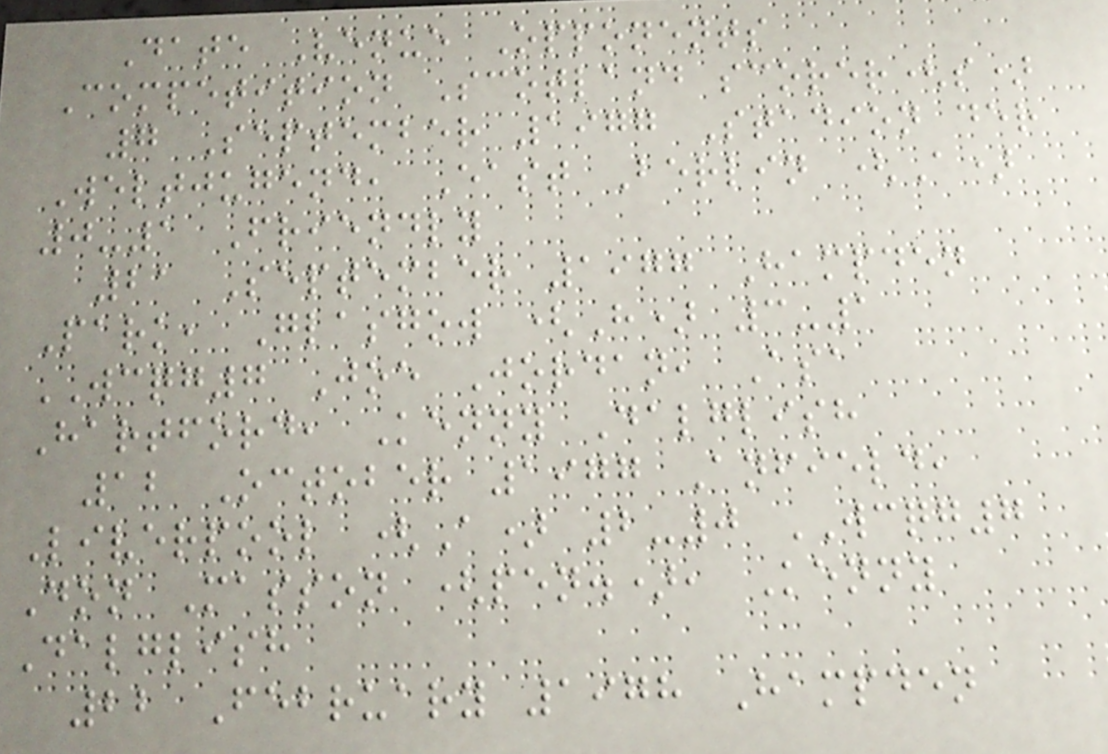Date Venue Opponents
Competition Scotland scorer(s)
7 September 1977 Stadion der
Weltjugend, East Berlin (A)
0-1 Friendly
21 September 1977 Hampden
Park, Glasgow (H) 3-1
WCQG7 Joe Jordan, Asa
Hartford, Kenny Dalglish
12 October 1977 Anfield,
Liverpool (A) 2-0 WCQG7
Don Masson (pen.), Kenny
Dalglish
22 February 1978 Hampden
